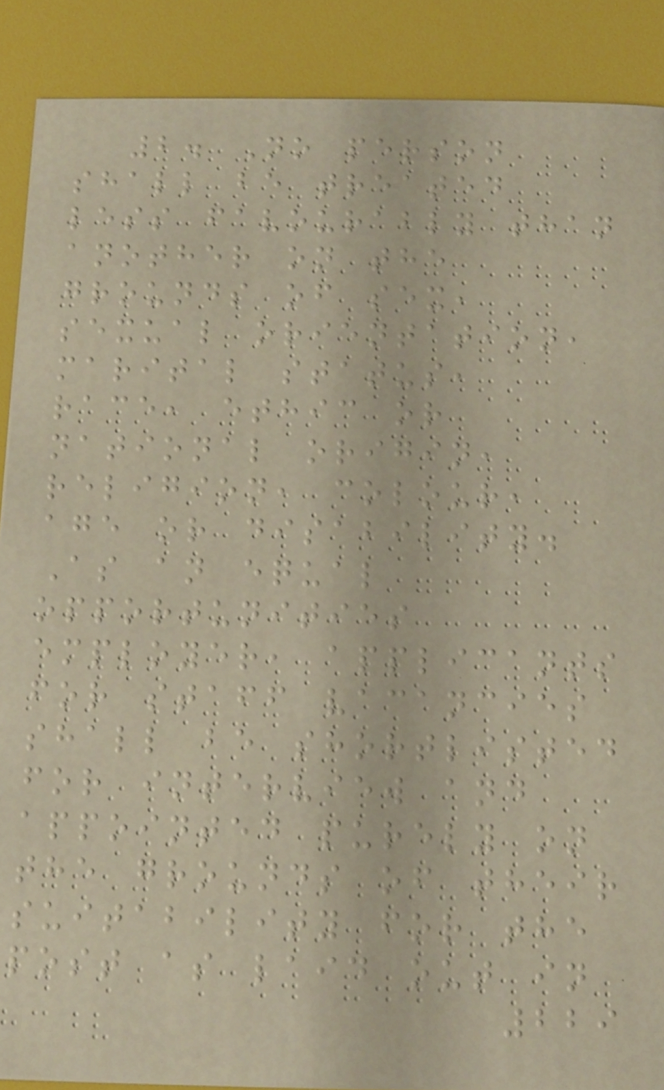2. No person
shall be treated
less favourably than
another on the
grounds of sex,
sexual orientation,
marital status,
race, ethic or
national origin,
religion, colour,
age or disability.
As an equal
opportunities
employer, applicants
for staff vacancies
shall be shortlisted
for interview and
appointed purely on
the grounds of their
suitability for the
post as laid out in
229
